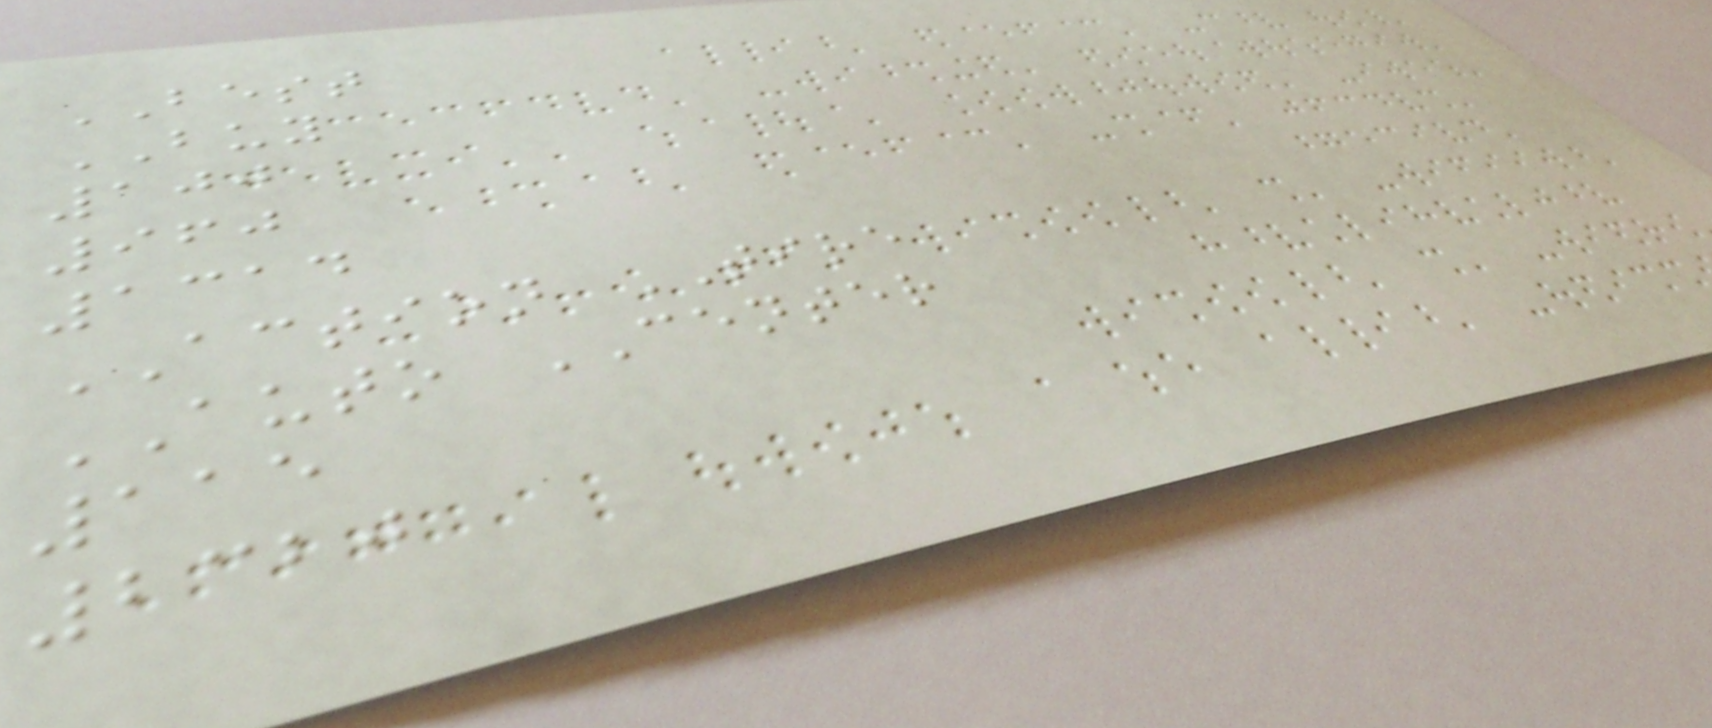BEST
BUY
100
960
1314
ACTION TIRE
AUTO CENTER
115
2320
